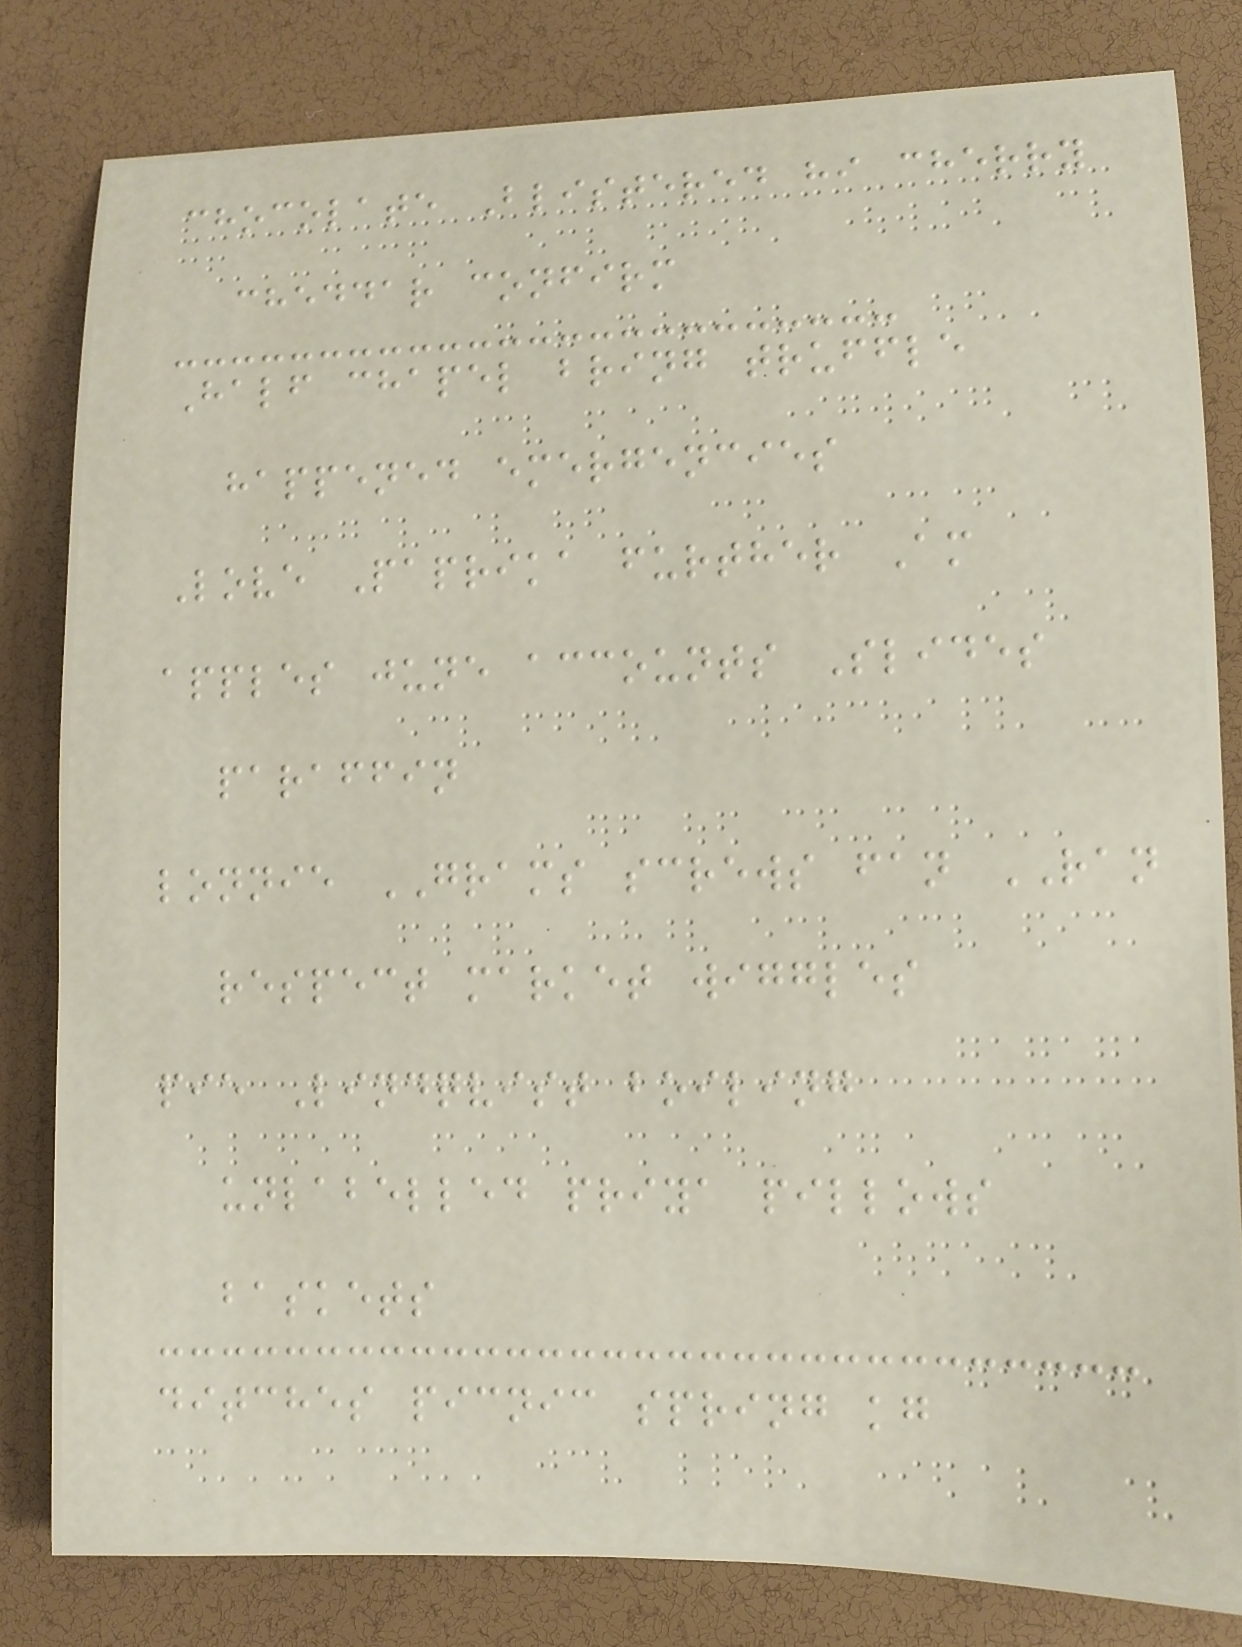chocolate Blistered hi cherry
cheddar confirm
Half chapel bring truffle
happened emergencies
Love Paprika further Am
apples june accounts Slides
paraffin
lonnie GRAMS screws fan RAN
respect market wiggles
pie Lindqvist boiling
unlabelled priya pillows
baskets
ditches picnic spring kg
